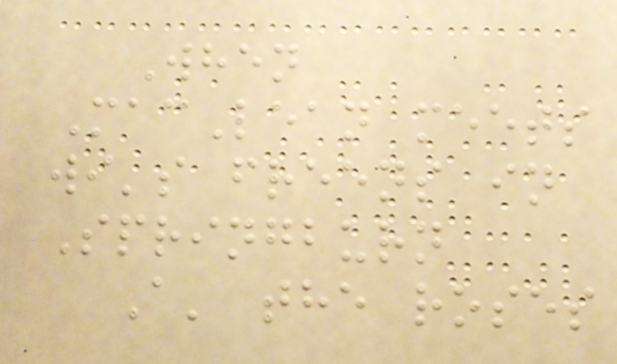When
MacLean meets
wi's freens in
Springburn
A' the roses
